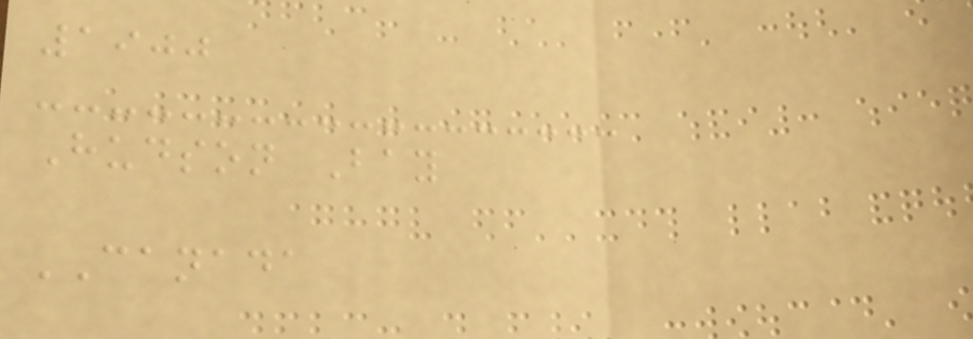1900
Hudson Bay
CANADA
